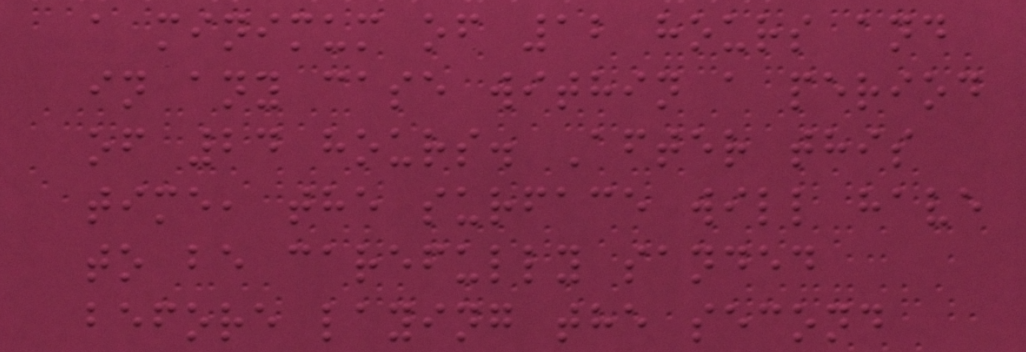a minimum of 12 hours and
in any case within a period
of 24 hours. After this
time, the surface will have
to be carefully sanded
before laying the second
